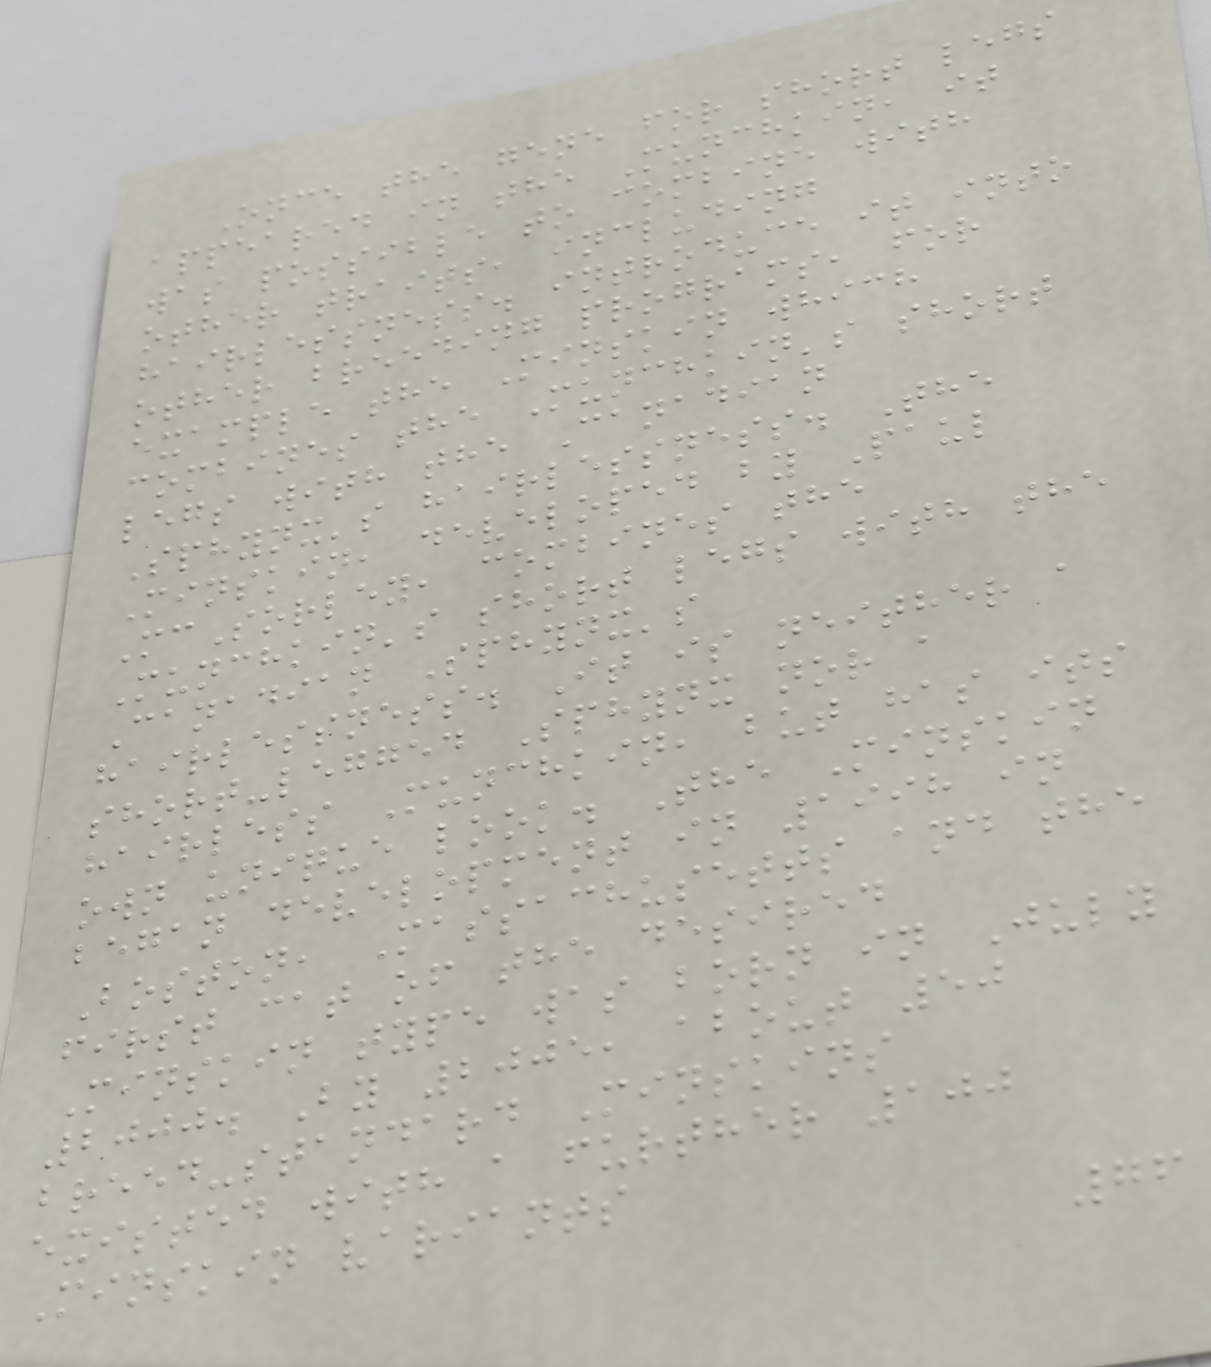Once the gene for short legs
appeared in the Munchkin, it
was possible to combine with
other traits, including
hairlessness. introduce it into
other breeding programs, for
example the Minskin which
combines the Munchkin's short
legs with the Canadian
Sphynx's hairlessness. The
Minskin, developed by Paul
McSorley, combines the
Munchkin's short legs with the
Canadian Sphynx's
hairlessness. It is neither a
short-legged Sphynx nor a
hairless Munchkin, but has its
own unique look. The Minskin
began development in 1998 in
Boston, Massachusetts and the
first cat of the desired
Minskin type was born in July
2000. By 2005, about 50
breed-standard Minskins
existed with a further 100
Minskin variants
76
